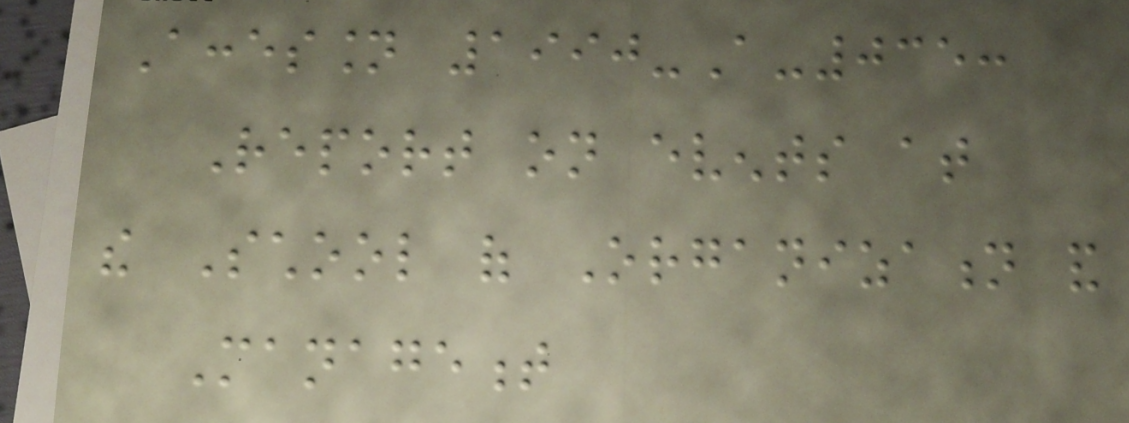Accession 1990-A-035:
Report on events at
the School of Organization and
Management
